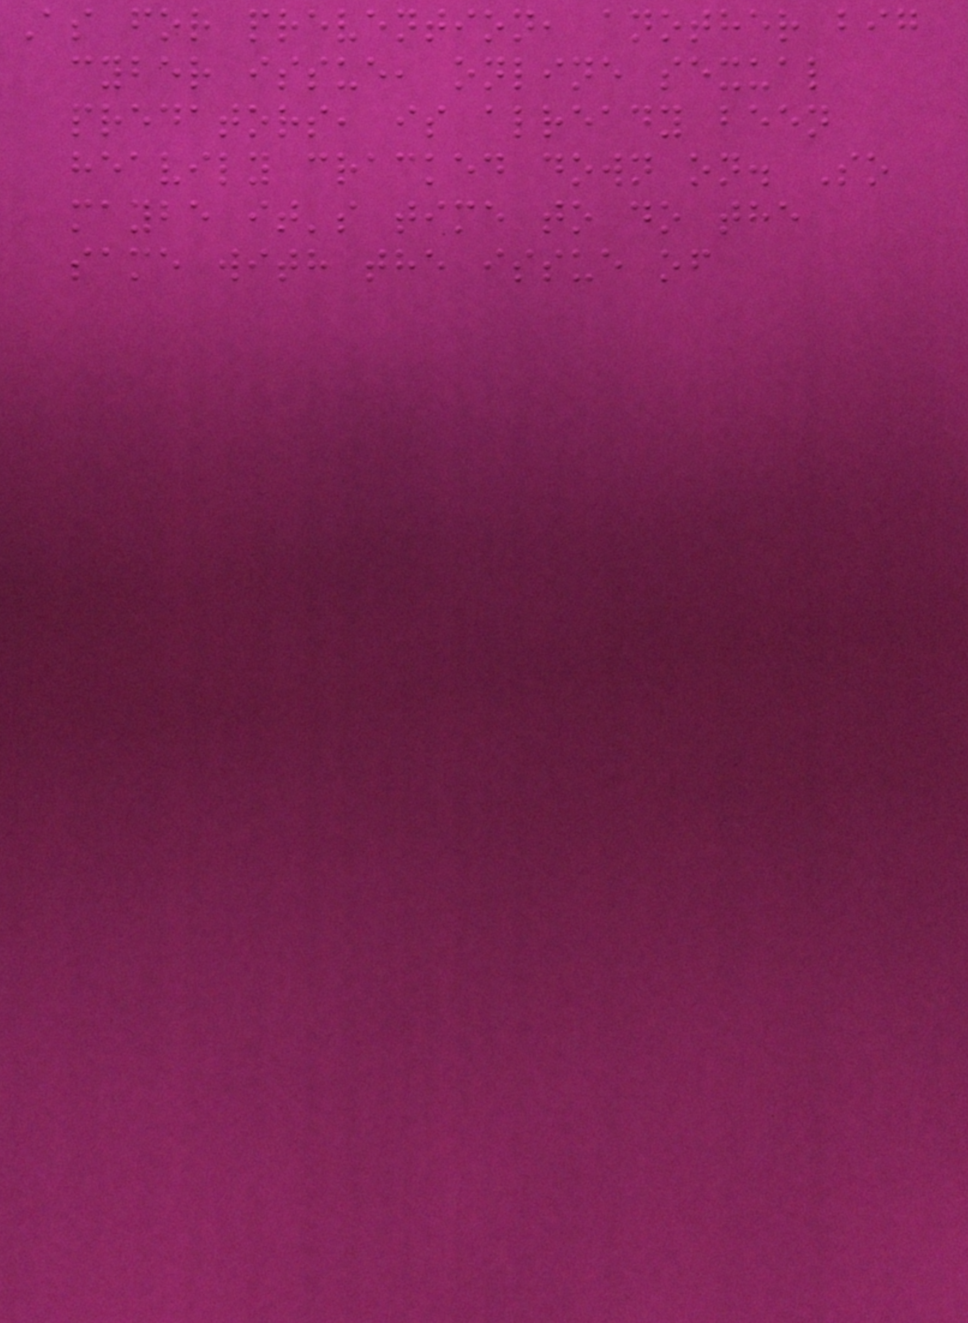As for prevention, another big
cyber issue, online sexual
predators, is already been
heavily cracked down on. So
maybe it's time to do the
same with the issue of
